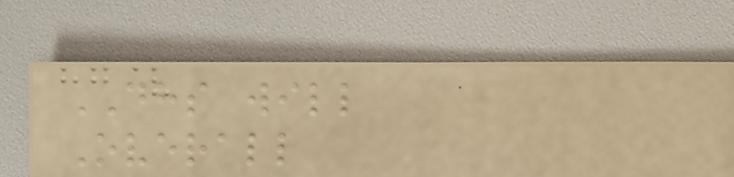DHS will
Overall
